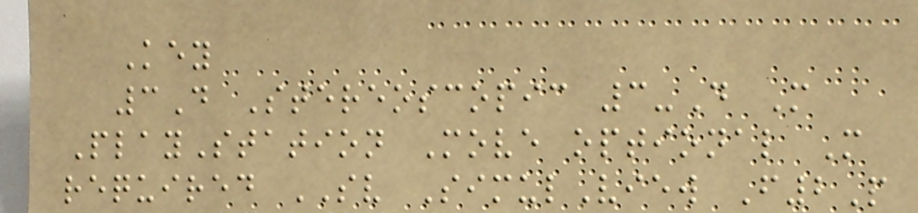Key
3D Stereoscopic 3-D M
PlayStation Move optional M
required SV SimulView F2P
